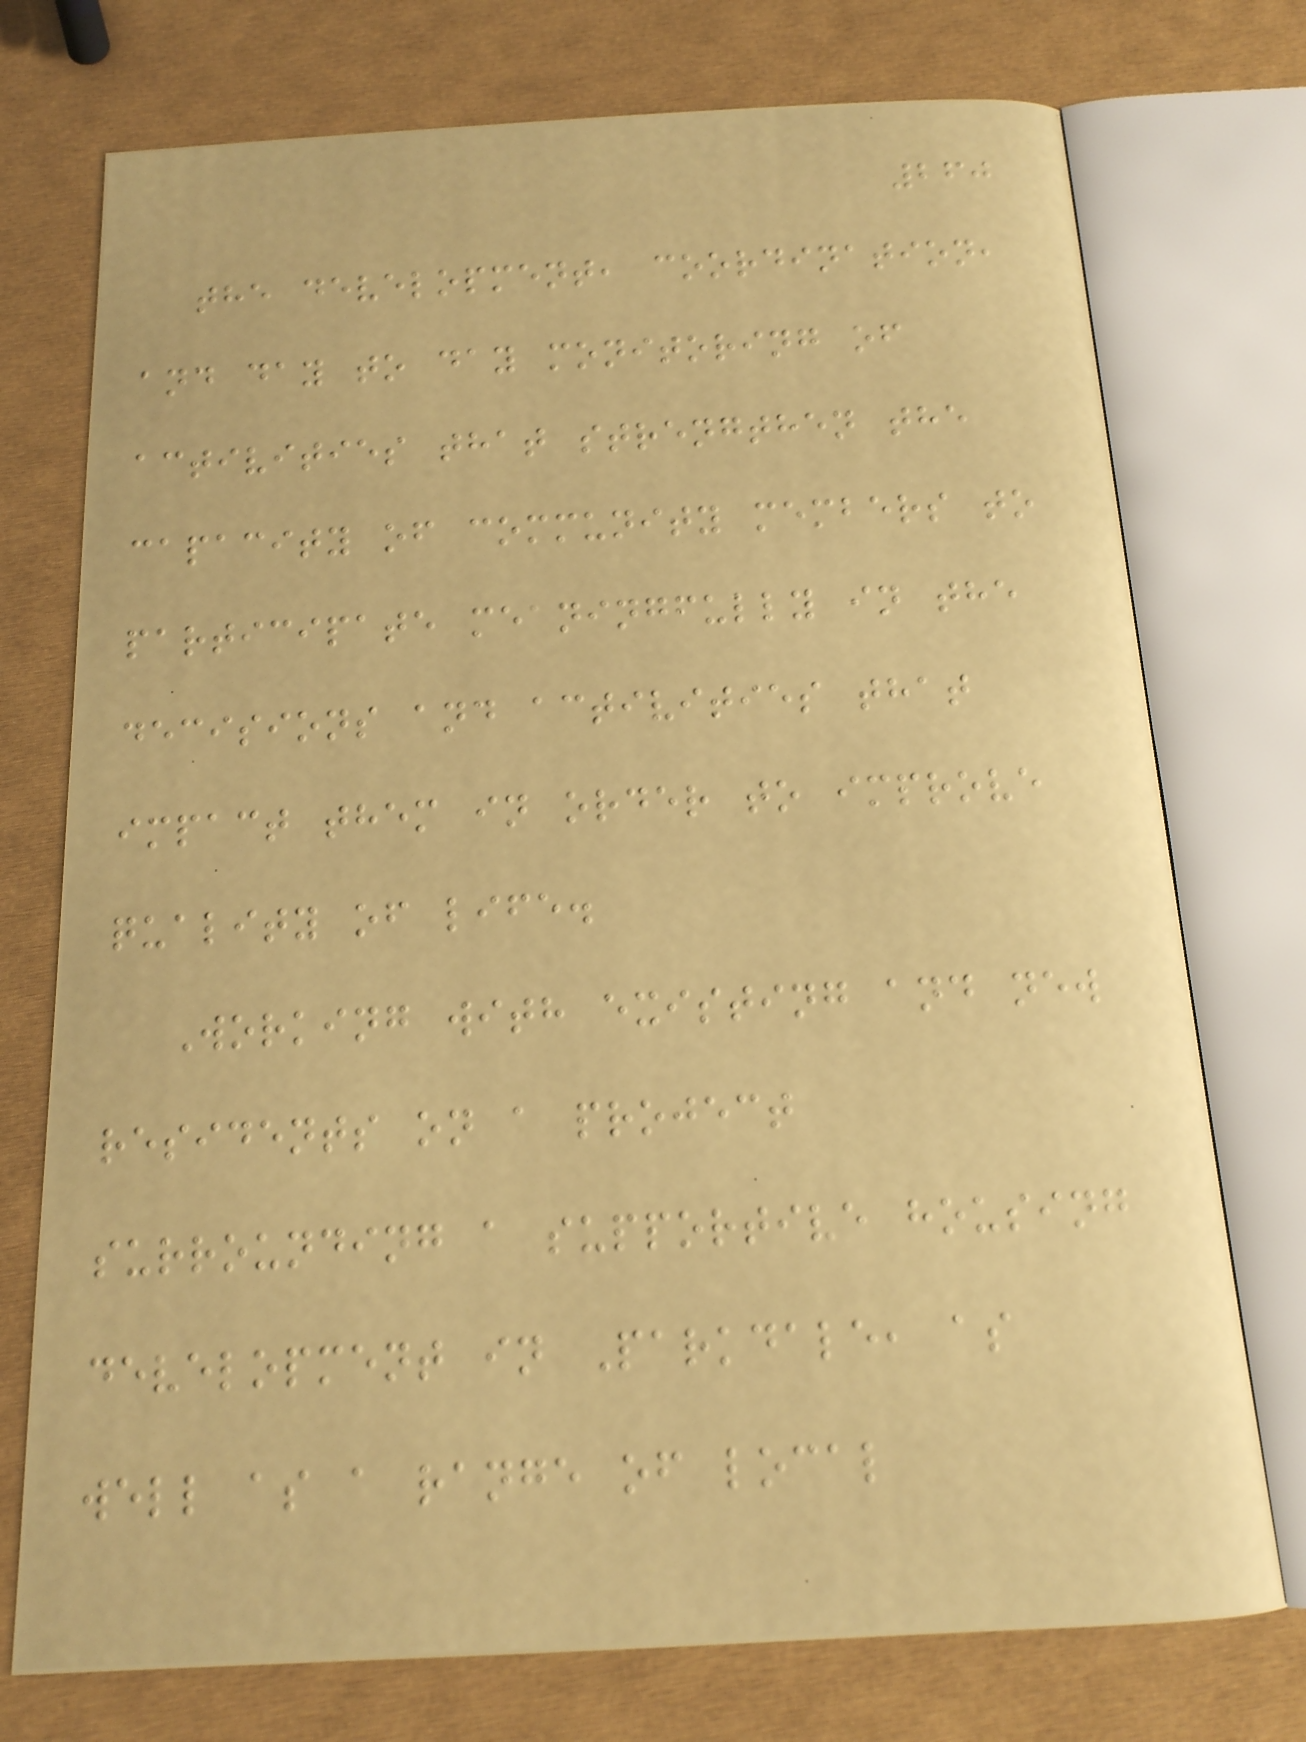260
the development, coordination,
and day to day monitoring of
activities that strengthen the
capacity of community members to
participate meaningfully in the
decisions and activities that
impact them in order to improve
quality of life.
Working with existing and new
residents on a project
surrounding a supportive housing
development in Parkdale, as
well as a range of local
